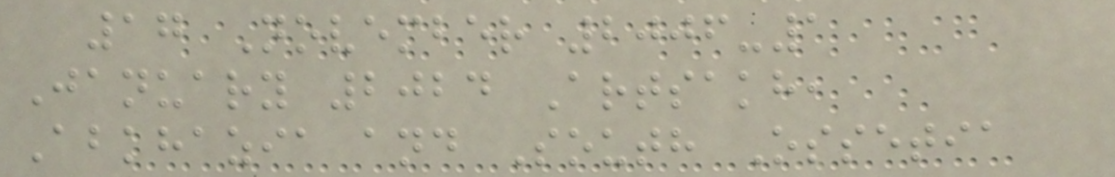17 November 2006-1
January 2024 Artsakh,
Abkhazia and South Ossetia
